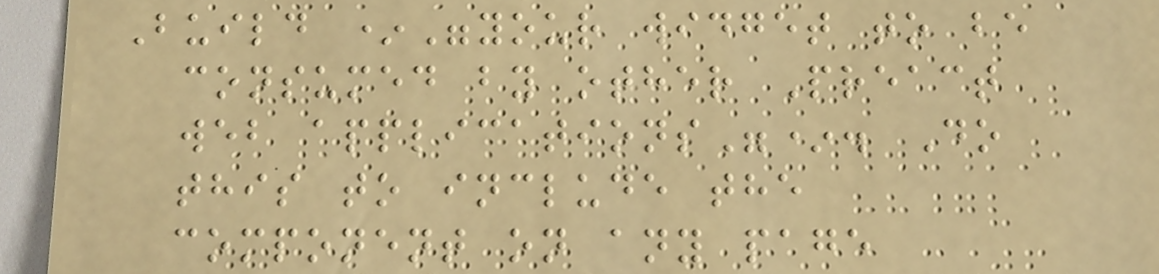Build *"your widget to be
consumed by other Preact
web applications"*. Do
this to include the
component on any page
